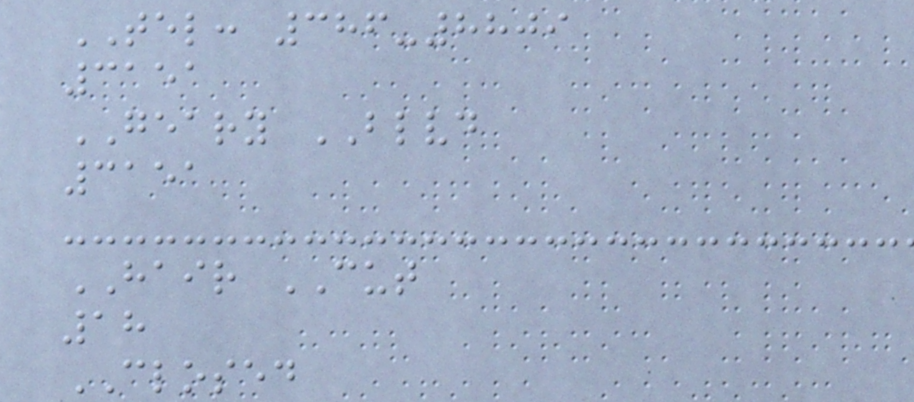TEL: 386-8809
3151
GEARY BLVD
3151
HAIR CUT
18
CLOSED
